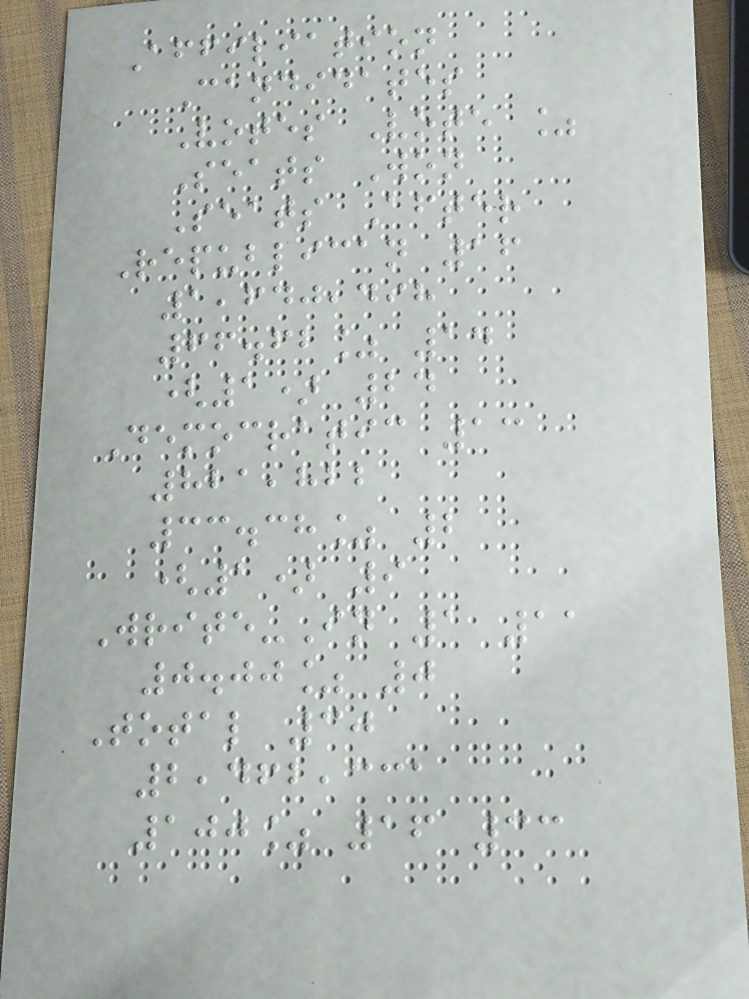Affiliation
Candidates
Votes Vote %
Seats Won
Seats After
Republican 16
1,640,498
66.62% 14
(1) 24
Democratic 13
821,822
33.38% 2
(1) 9
Write-In 1 11
0.00% 0
Total 30
2,462,331
100% 16 33
